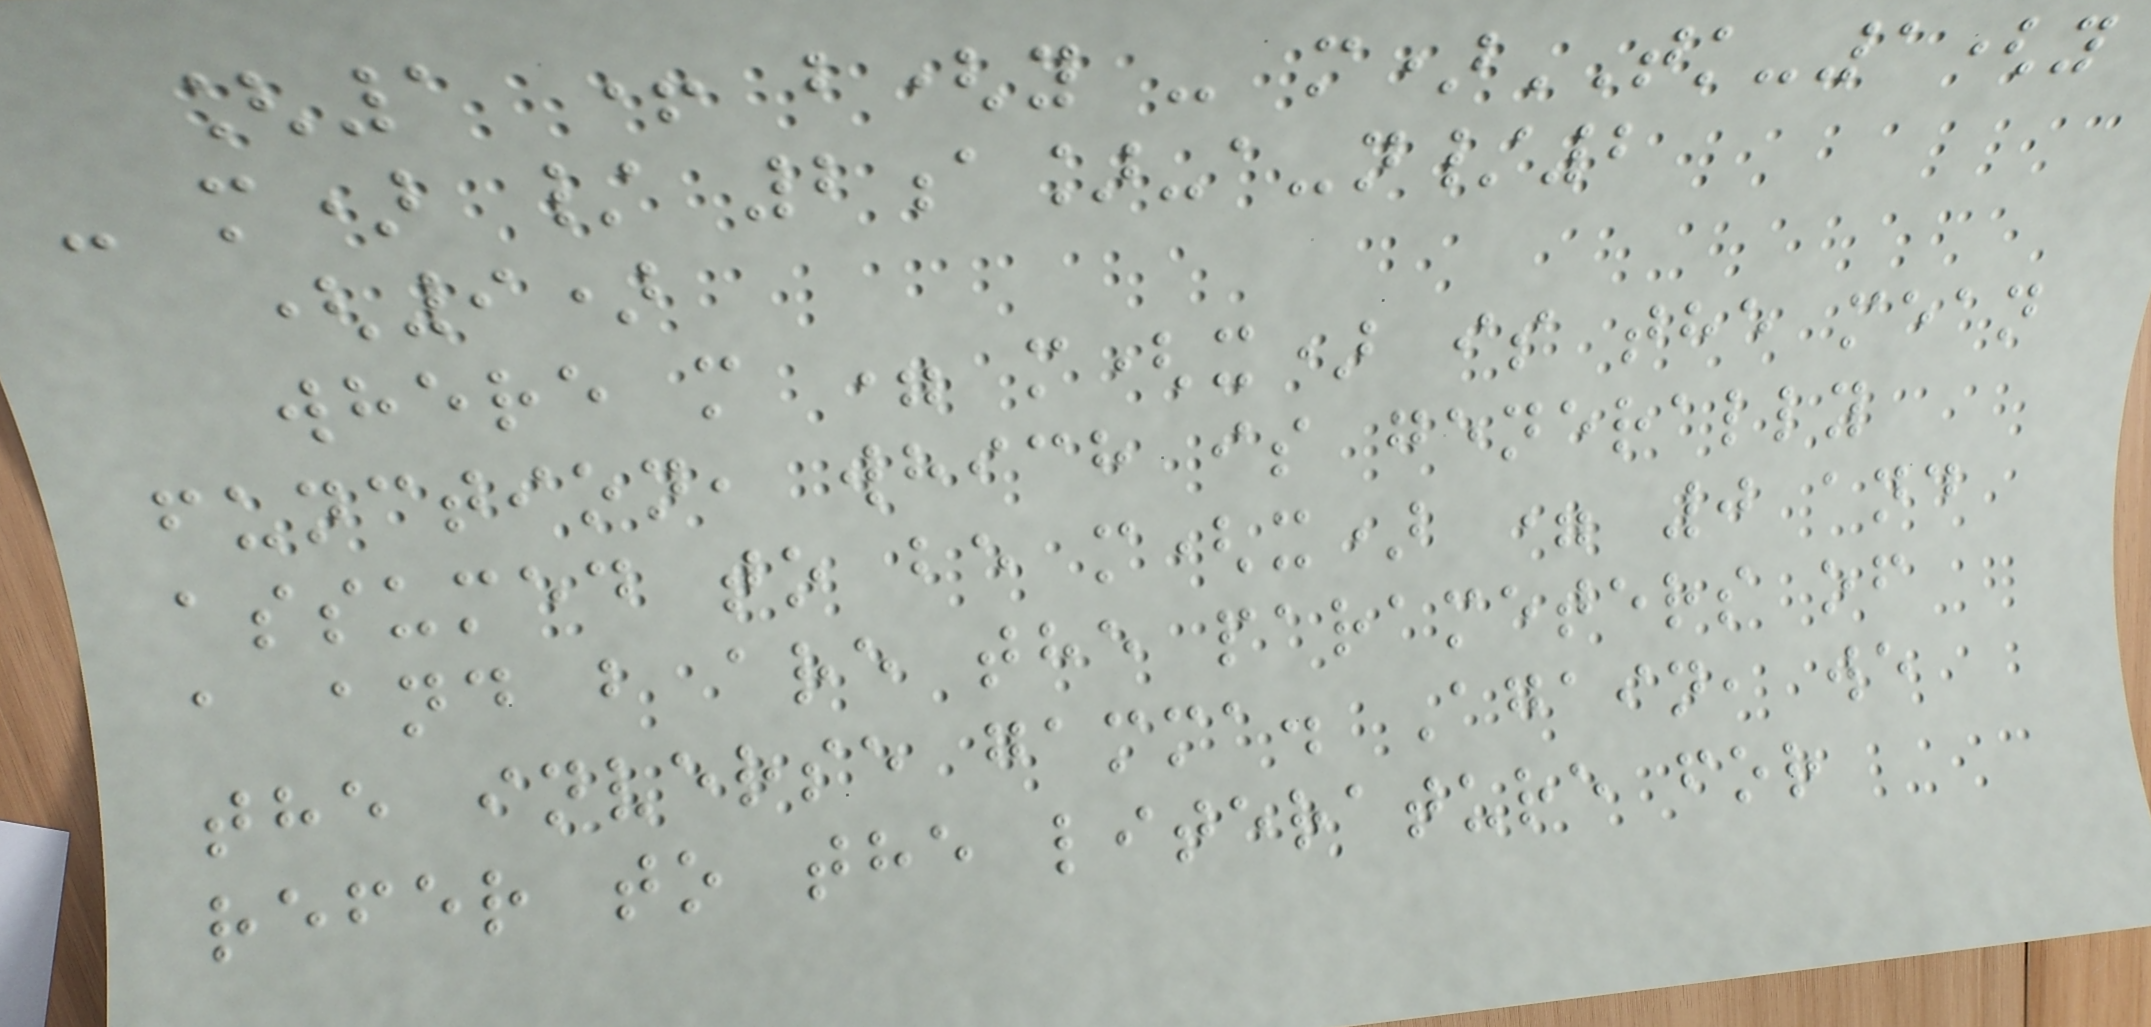[1 + b(y - m)TK-1(y
- m) / 2a]-a-n/2
(9)
where m = m(x) is the mean
function, which is generally
assumed to be m(x) = 0 and
a and b are the parameters of
the inverse gamma. Again, we
refer to the literature for
